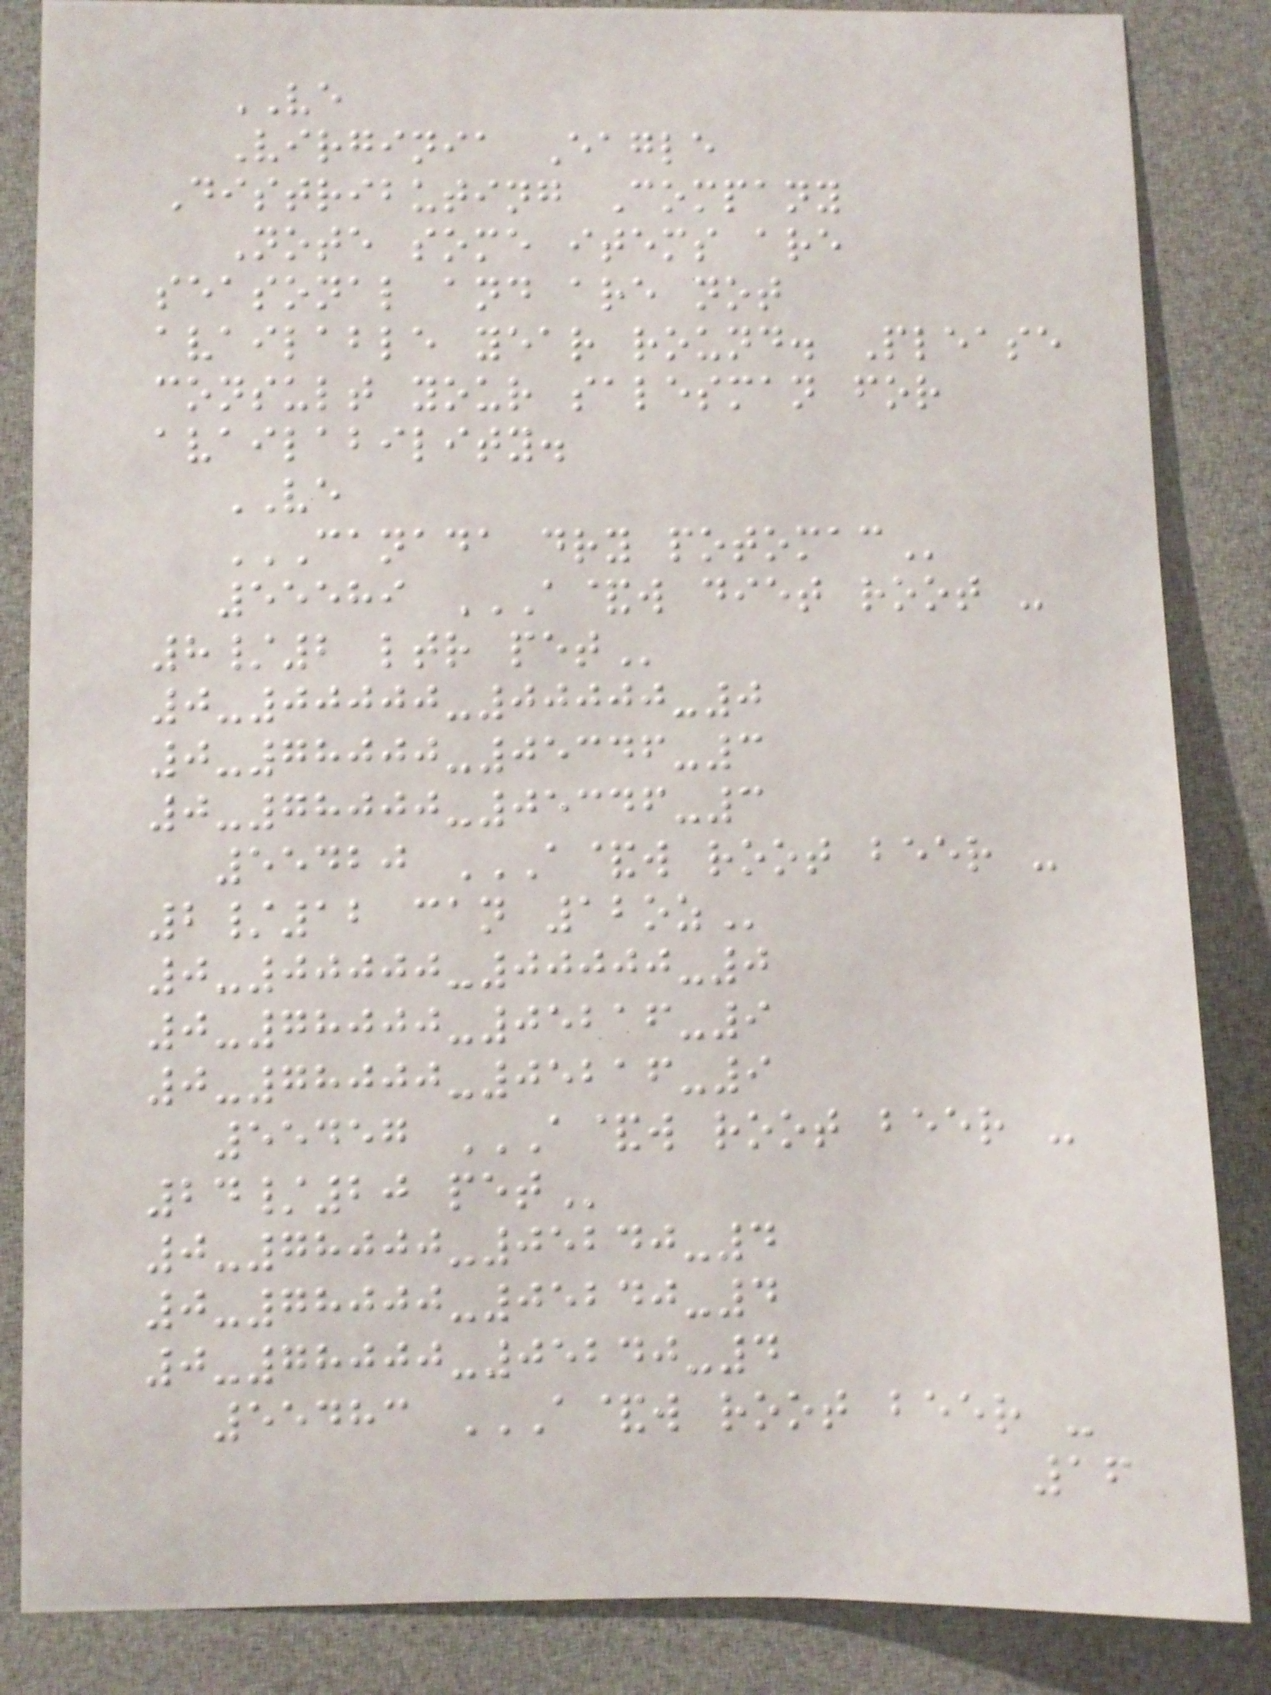VE
Virginia Eagle
Distributing Company
Note some items are
seasonal and are not
available year round. Please
consult your salesman for
availability.
VE
CANADA DRY POTOMAC
55589 A&W DIET ROOT -
8/2 LTR PET
0-00000-00000-0
0-78000-05346-3
0-78000-05346-3
55420 A&W ROOT BEER -
2/12 CAN 12OZ
0-00000-00000-0
0-78000-05216-9
0-78000-05216-9
55457 A&W ROOT BEER -
24/20 PET
0-78000-05240-4
0-78000-05240-4
0-78000-05240-4
55483 A&W ROOT BEER -
16
